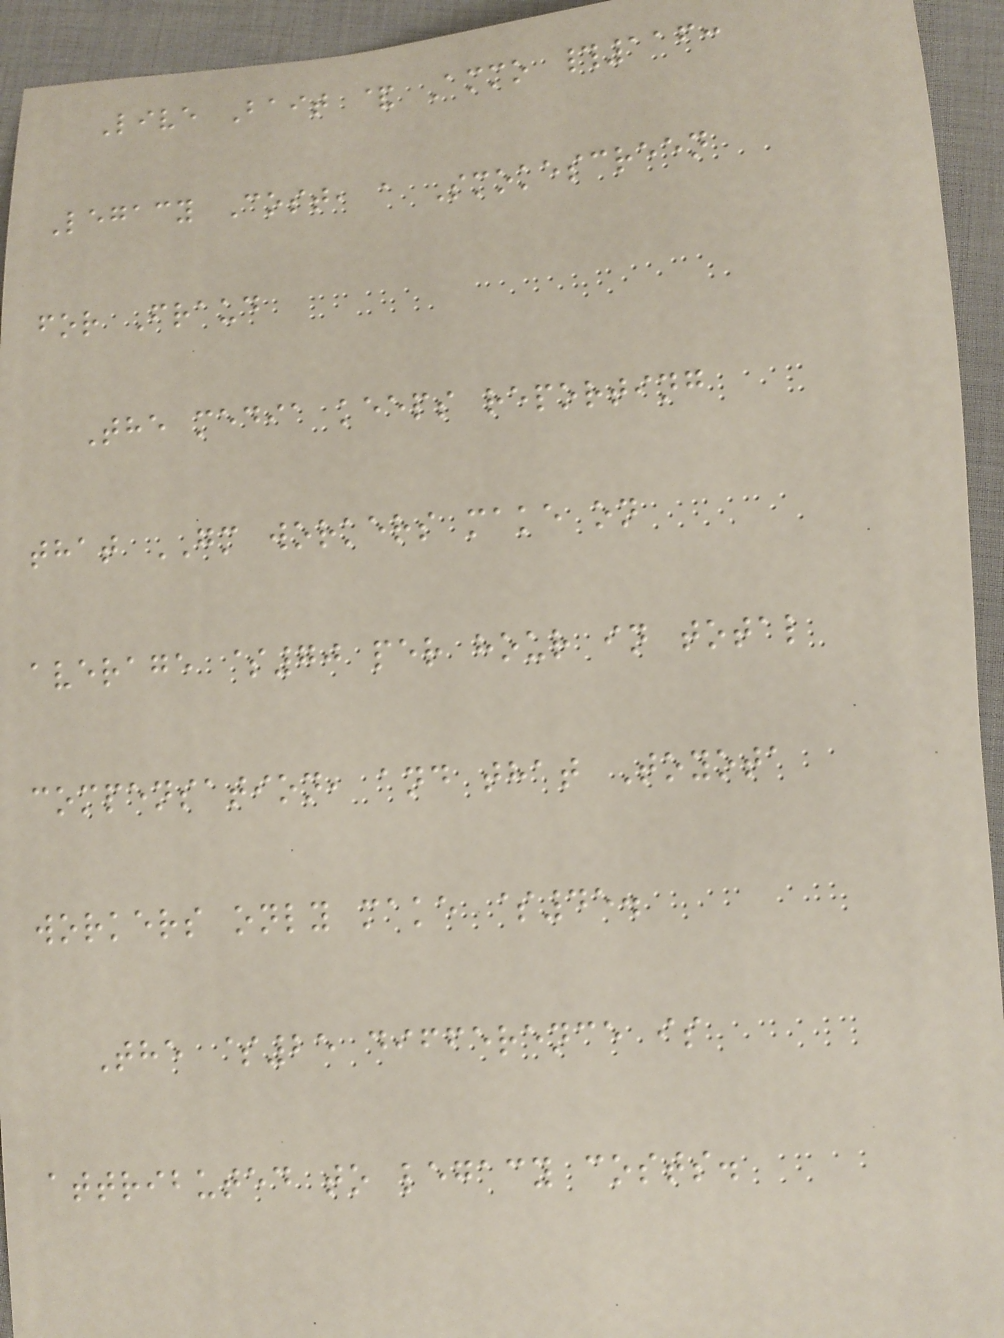Live Bait & Ammo #116:
Legacy Cost, a Smokescreen
for Fraud
The media keeps reporting
that GM workers make on
average $70 per hour in total
compensation, and that Toyota
workers only make $45.
The $25 difference is
attributed to legacy costs.
